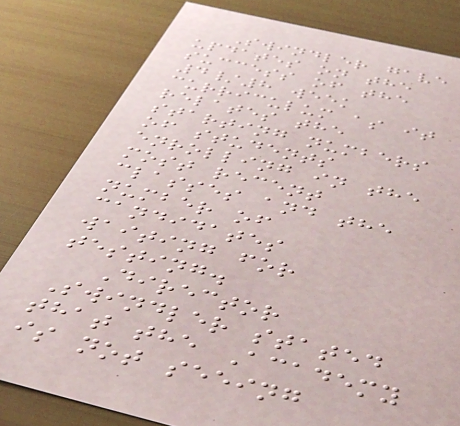Swindler gave
updates on the
success of the
4/8 week
curriculum as it
relates the
starting numbers
of students
enrolling in the
most recent
classes and the
number of
candidates
waiting for
testing.
Director
Swindler stated
that the Academy
is not seeing
